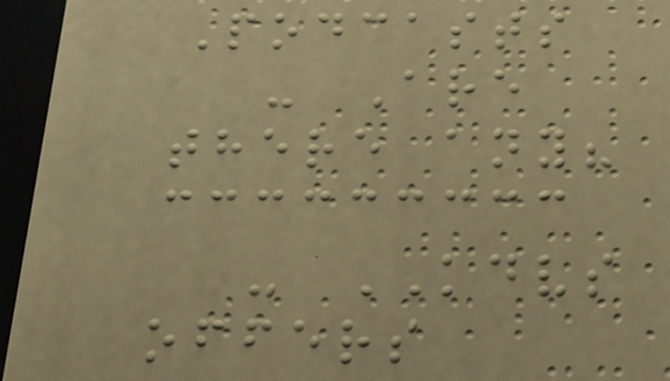Podcasts
- Are
there any?
- KDVS
offers
